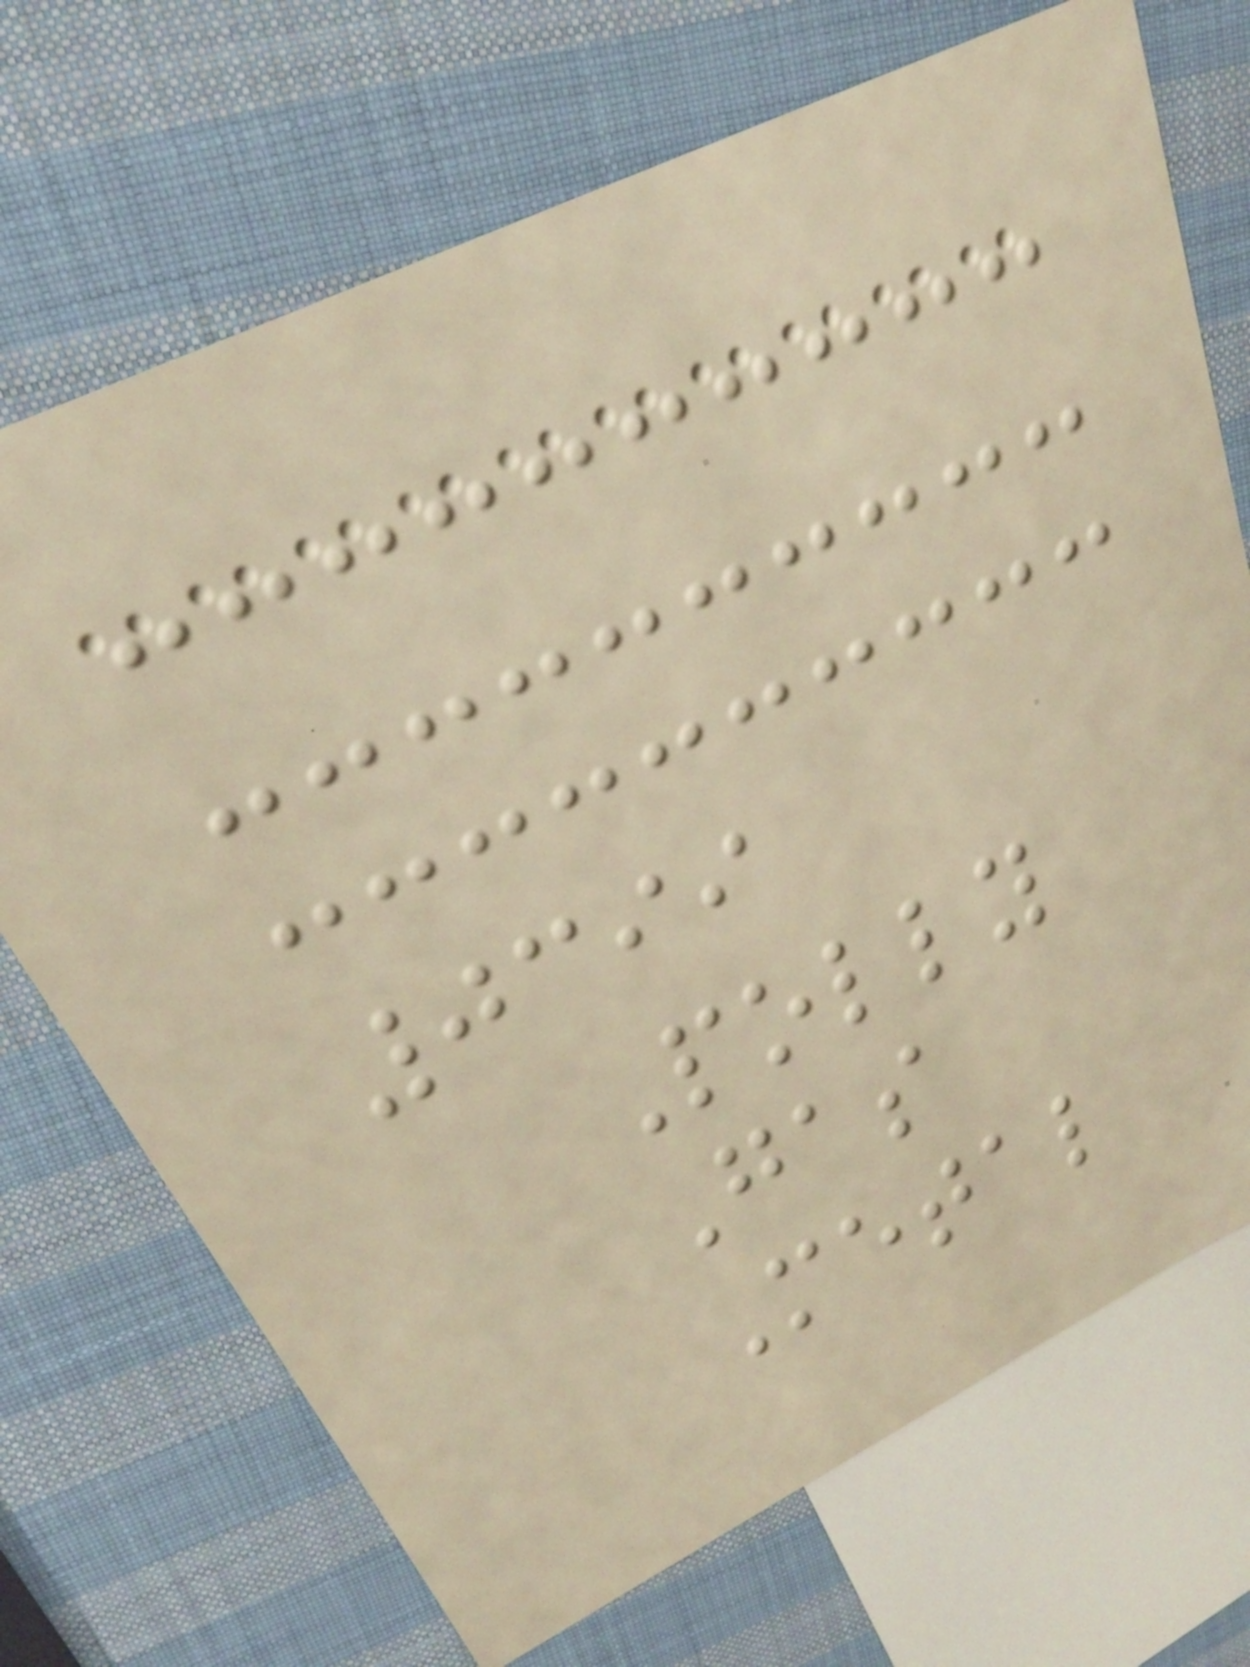0399
Polly
Gas
Metal
